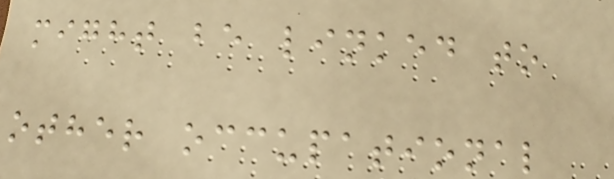might be linked to
other occupational
